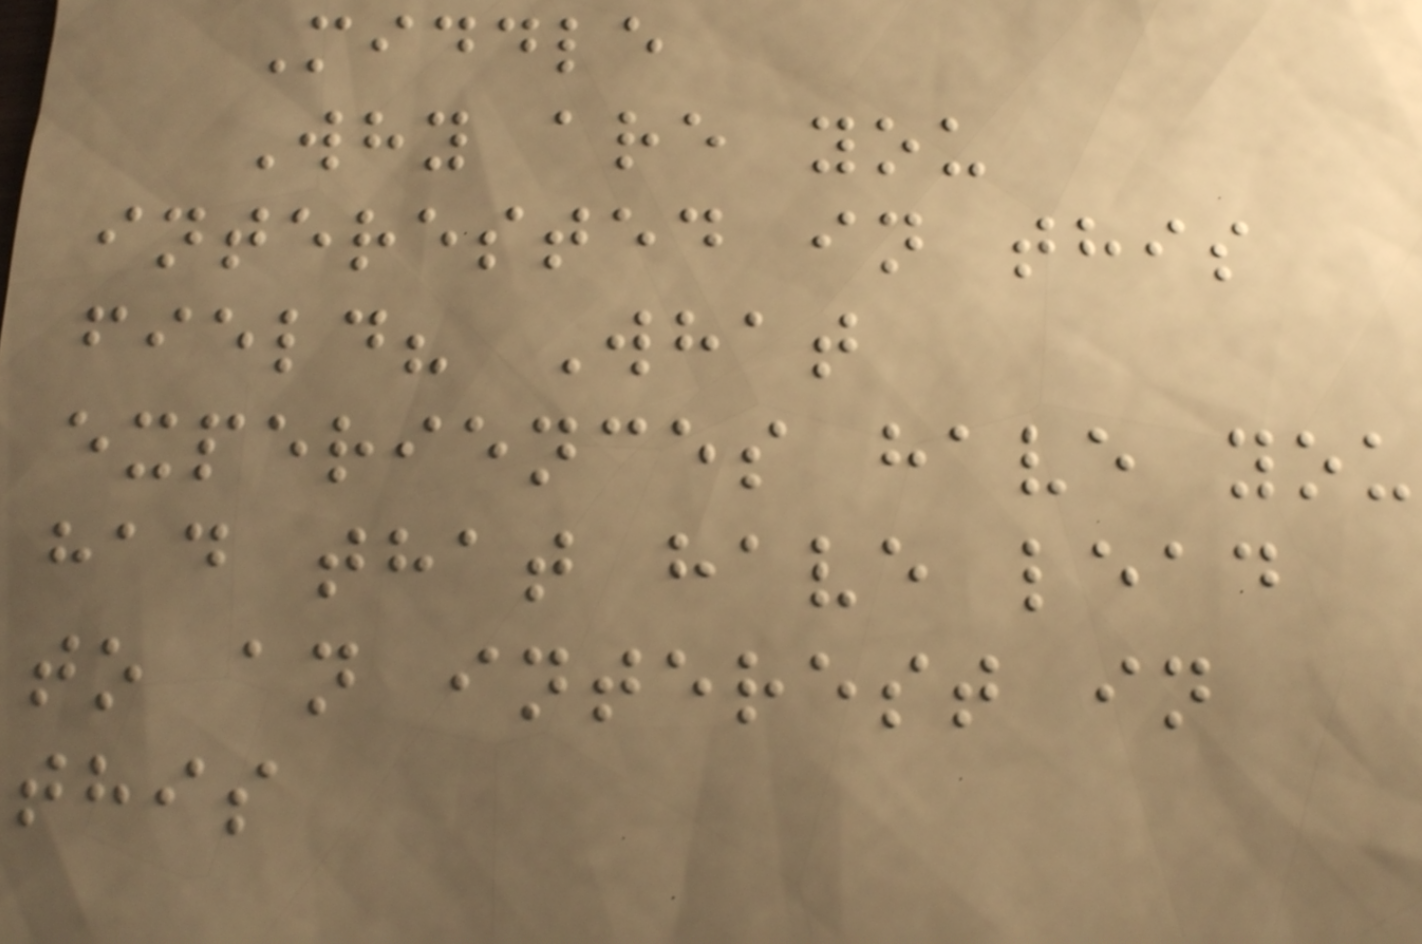Middle
Why are you
interested in this
field? What
experiences have you
had that have lead
to an interest in
this
